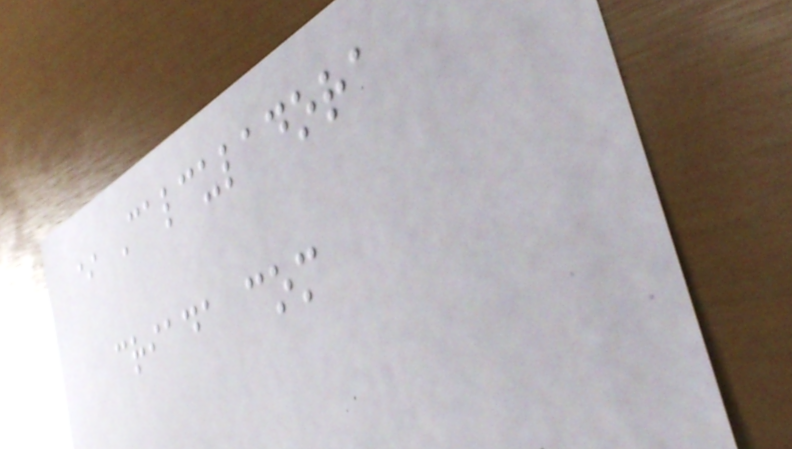* Calculadora
criada com
